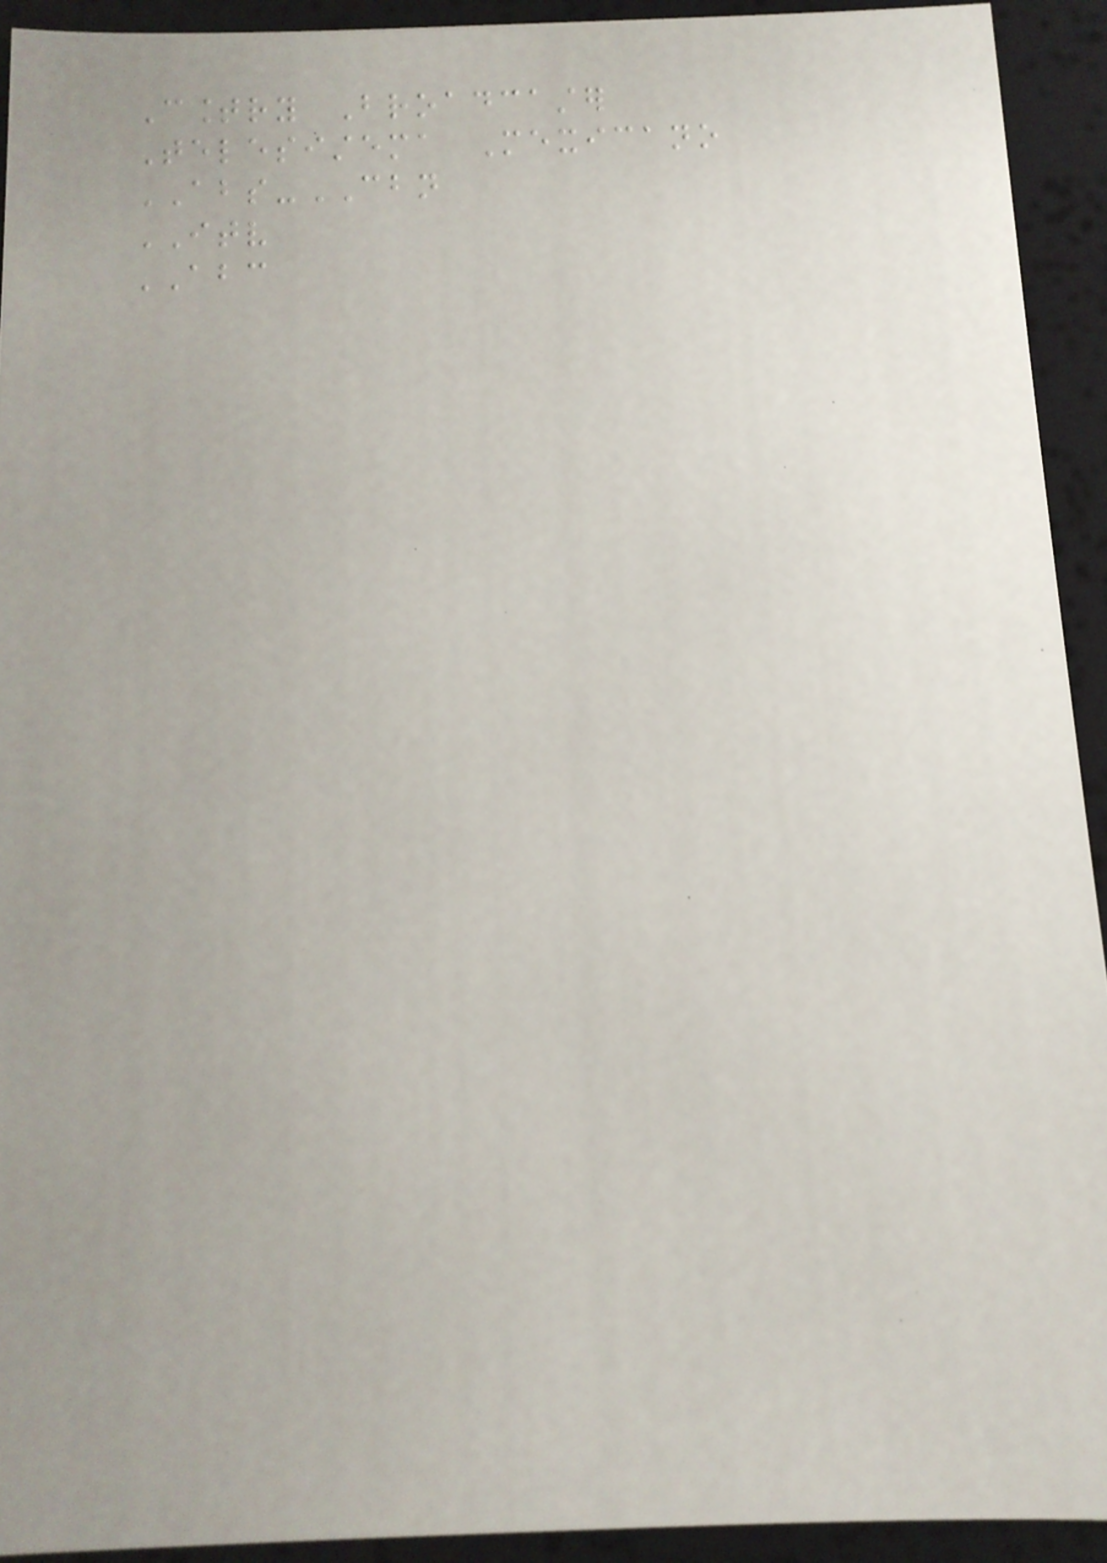Country Broadcaster
Telesistema Mexicano
ABS-CBN
ITV
ABC
